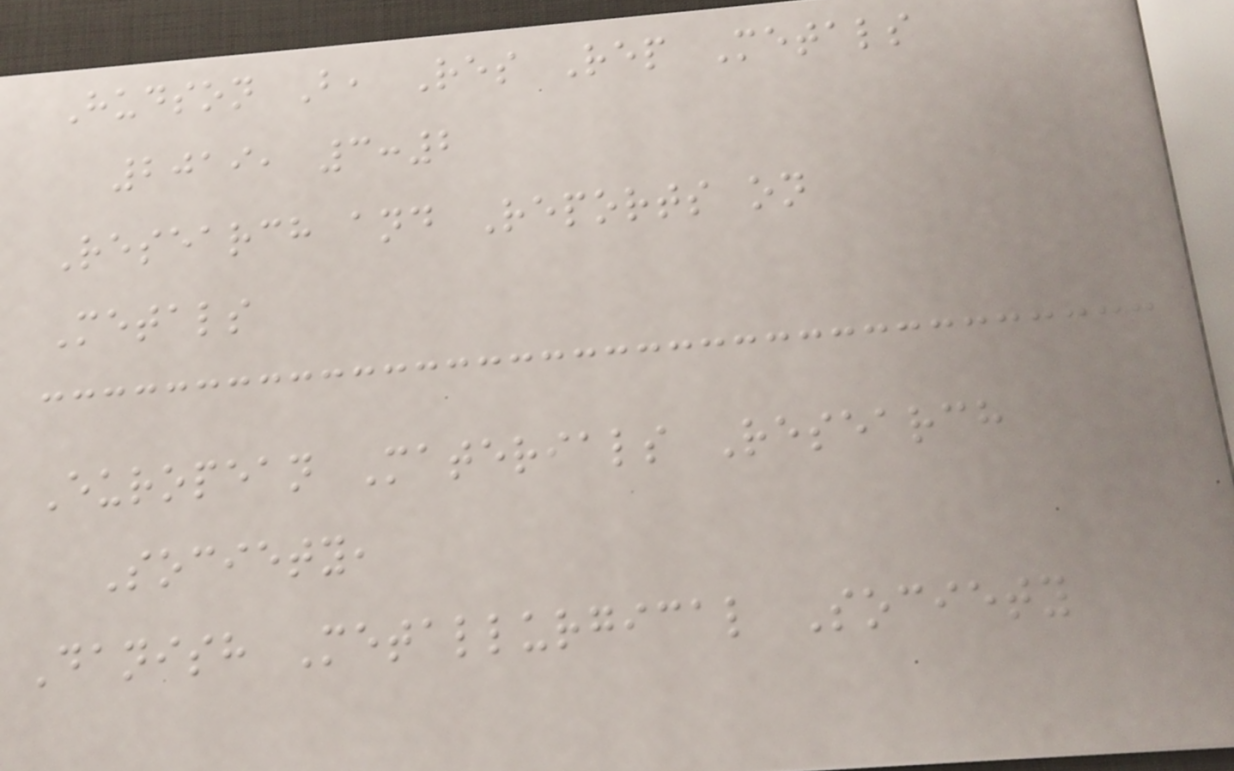Hudson B, Res Rep Metals
2019, 3:2
Research and Reports on
Metals
European Materials Research
Society,
Danish Metallurgical Society
